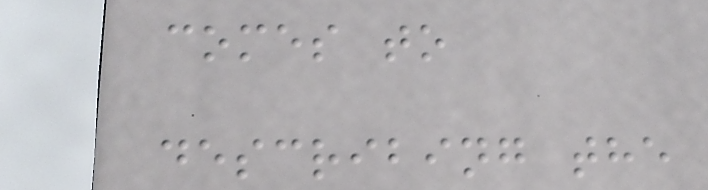comes to
describing the
